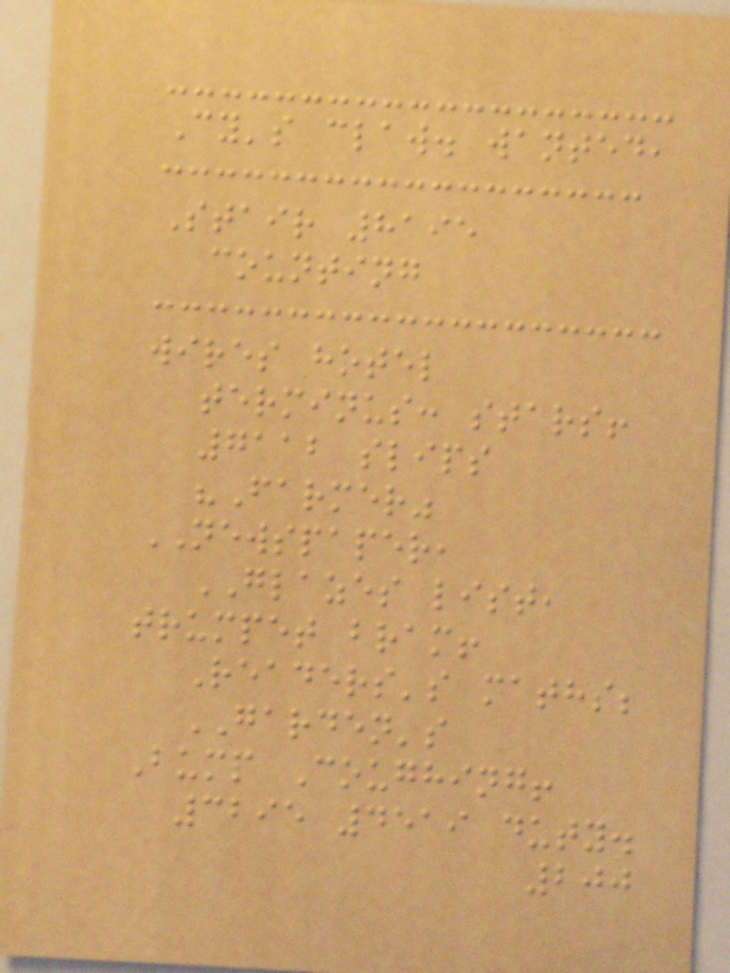Cy's claw. wanted,
Stair 8195
counting
wires hotel
terminus: stars!
7112 slips
"Farmer"
NEWSPAPER,
GLAZES list,
trumpet bram!
Readers's maths;
GARDEN's
Bump Coughing!
3295 4519 duty.
200
